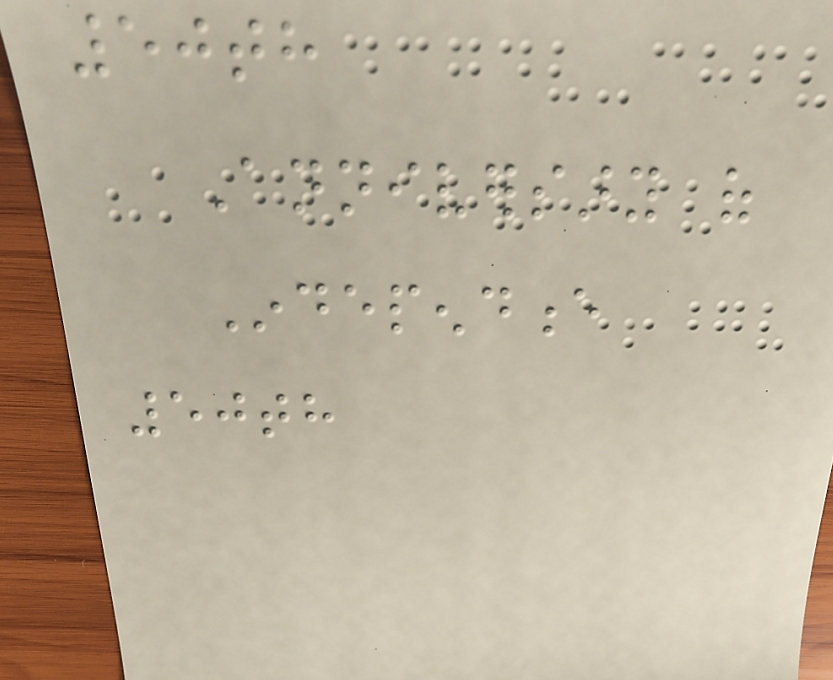50th
Anniversary of
Independence
50th
